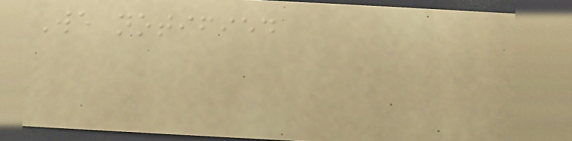We notified
